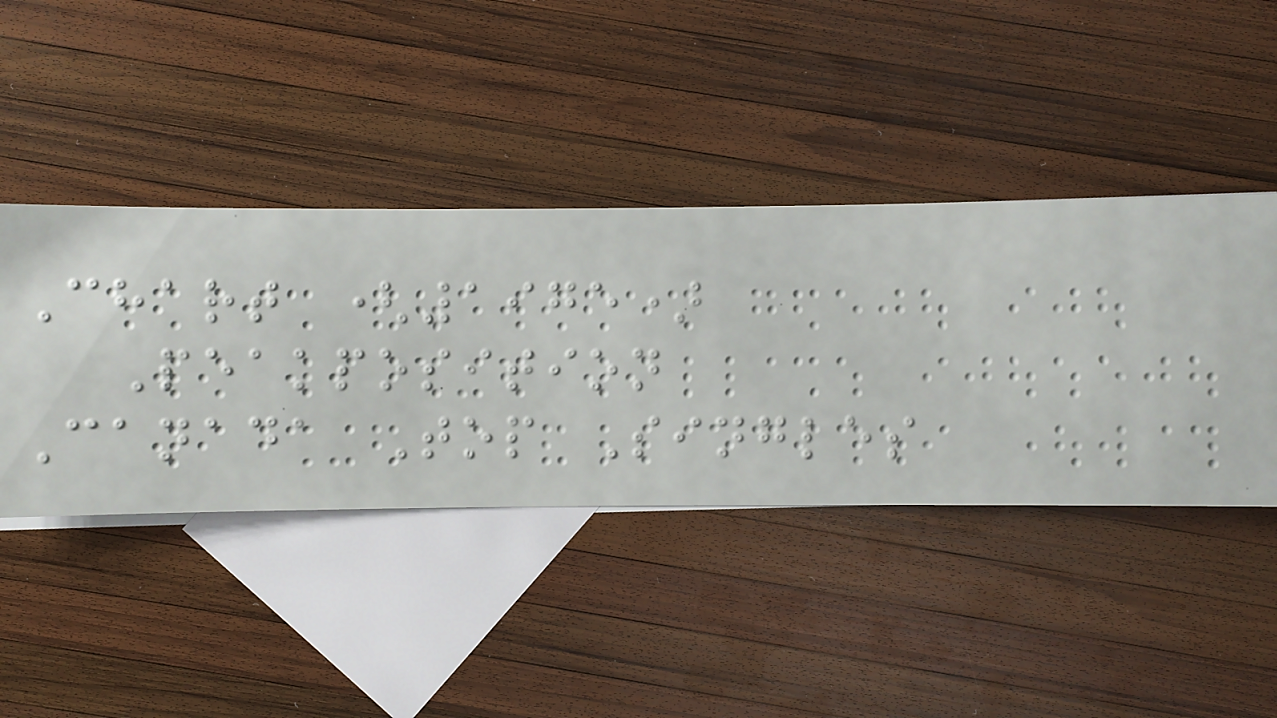Chart (1975)
Peakposition
Canada Top Singles
